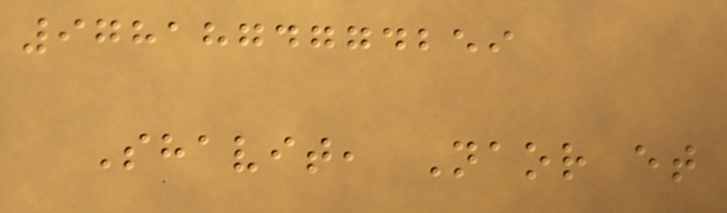9781874774259
Shavit, Naor et
